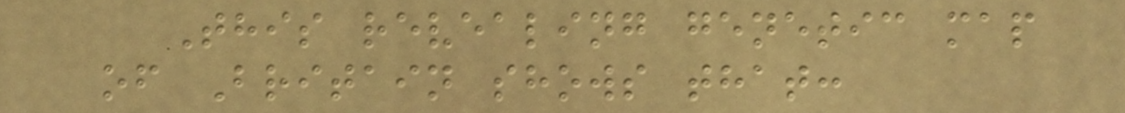This revealing genetic map
of Britain shows that:
